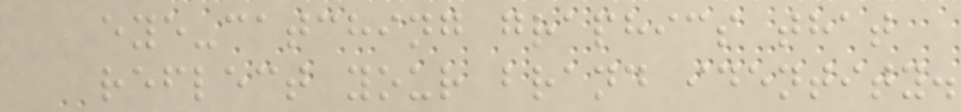eye-catching graphics that
reflect your brand identity.
